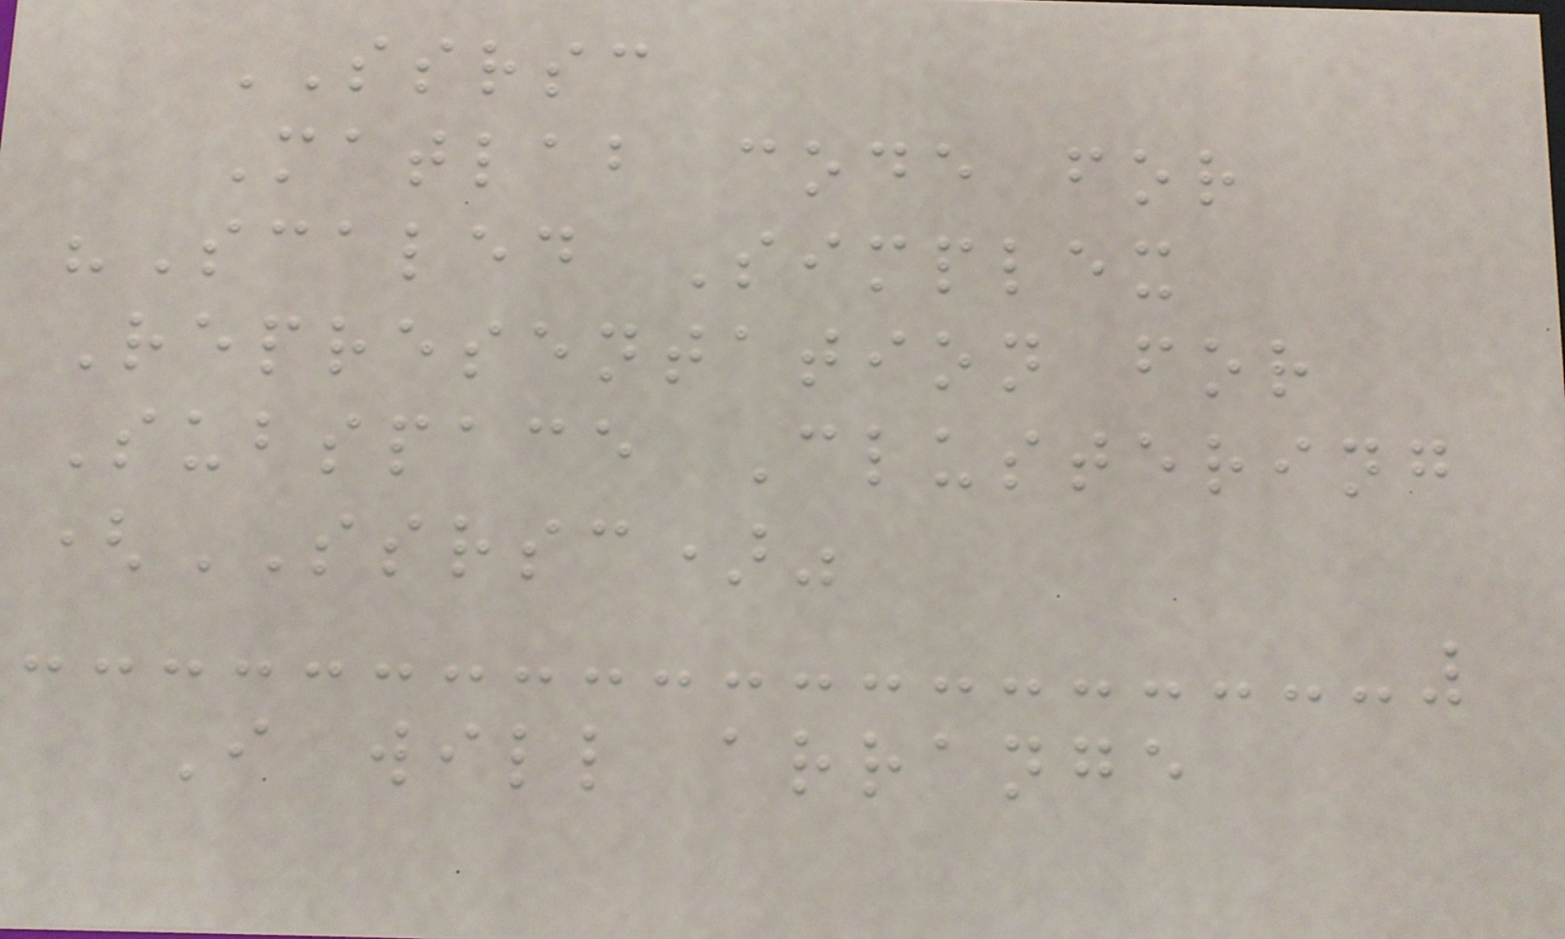SSRSC
Matlab code for
"Scaled Simplex
Representation for
Subspace Clustering
(SSRSC)"
I will arrange
